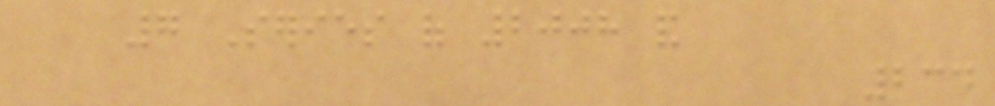7 Series of 2008 and
234
